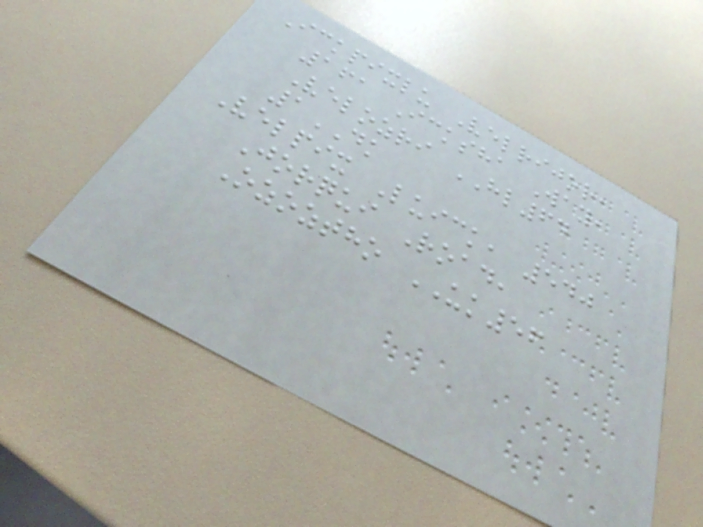Ickpixlu Velrijor,
161 Icksha Way,
Velozri HL64
1DK
Velpix Luick, 540
Jorqui Road,
Ozoztho UK56
